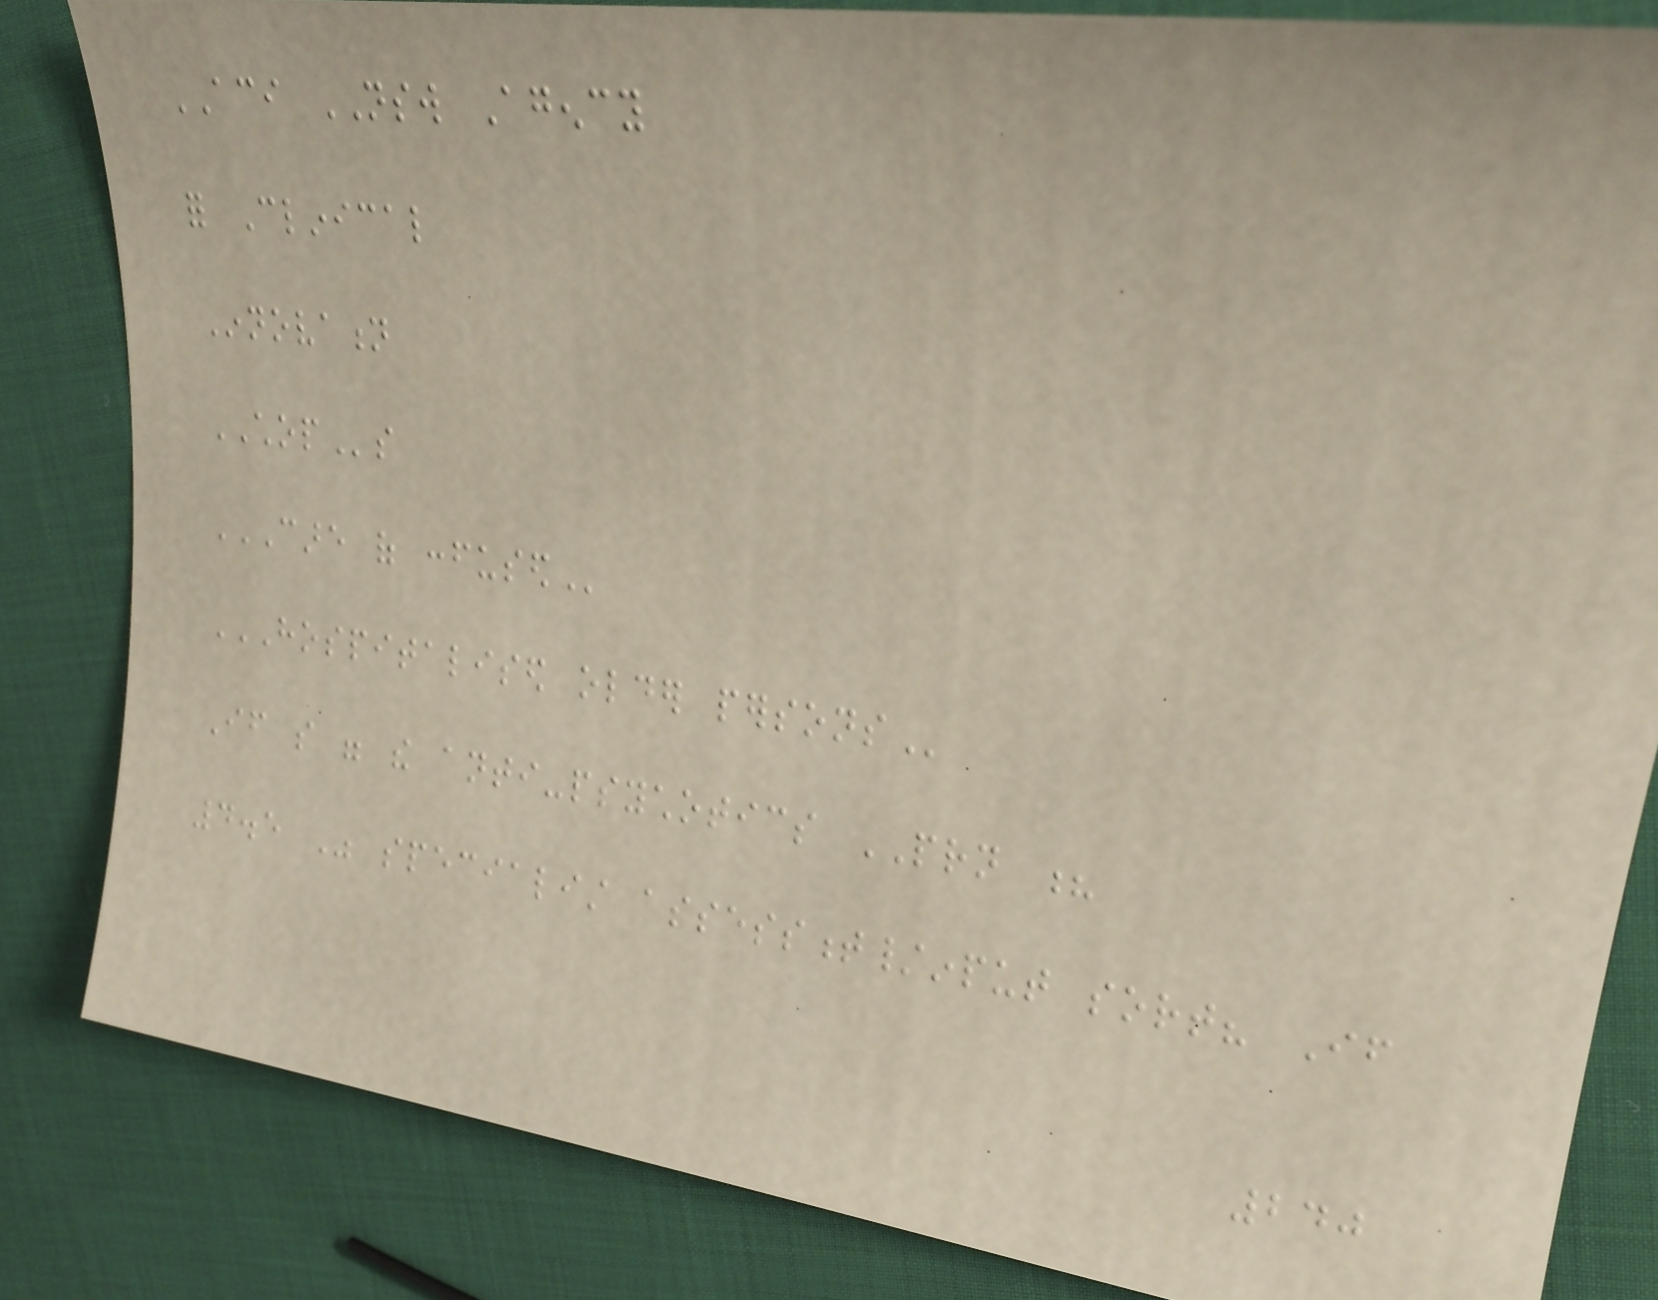ACI NSW Agency
for Clinical
Innovation
CHOPs
CARE OF CONFUSED
HOSPITALISED OLDER PERSONS
If so were the anti-psychotics PRN ?
4.5 Was specialist assessment/input sort? If
240
